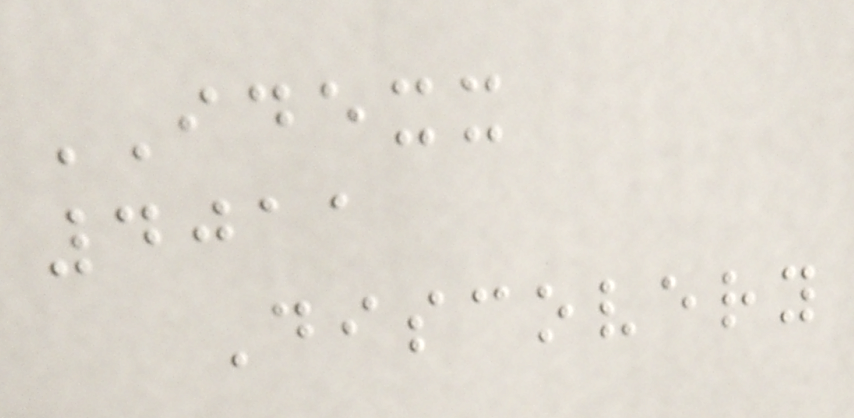IDEXX
4011
Discovery
